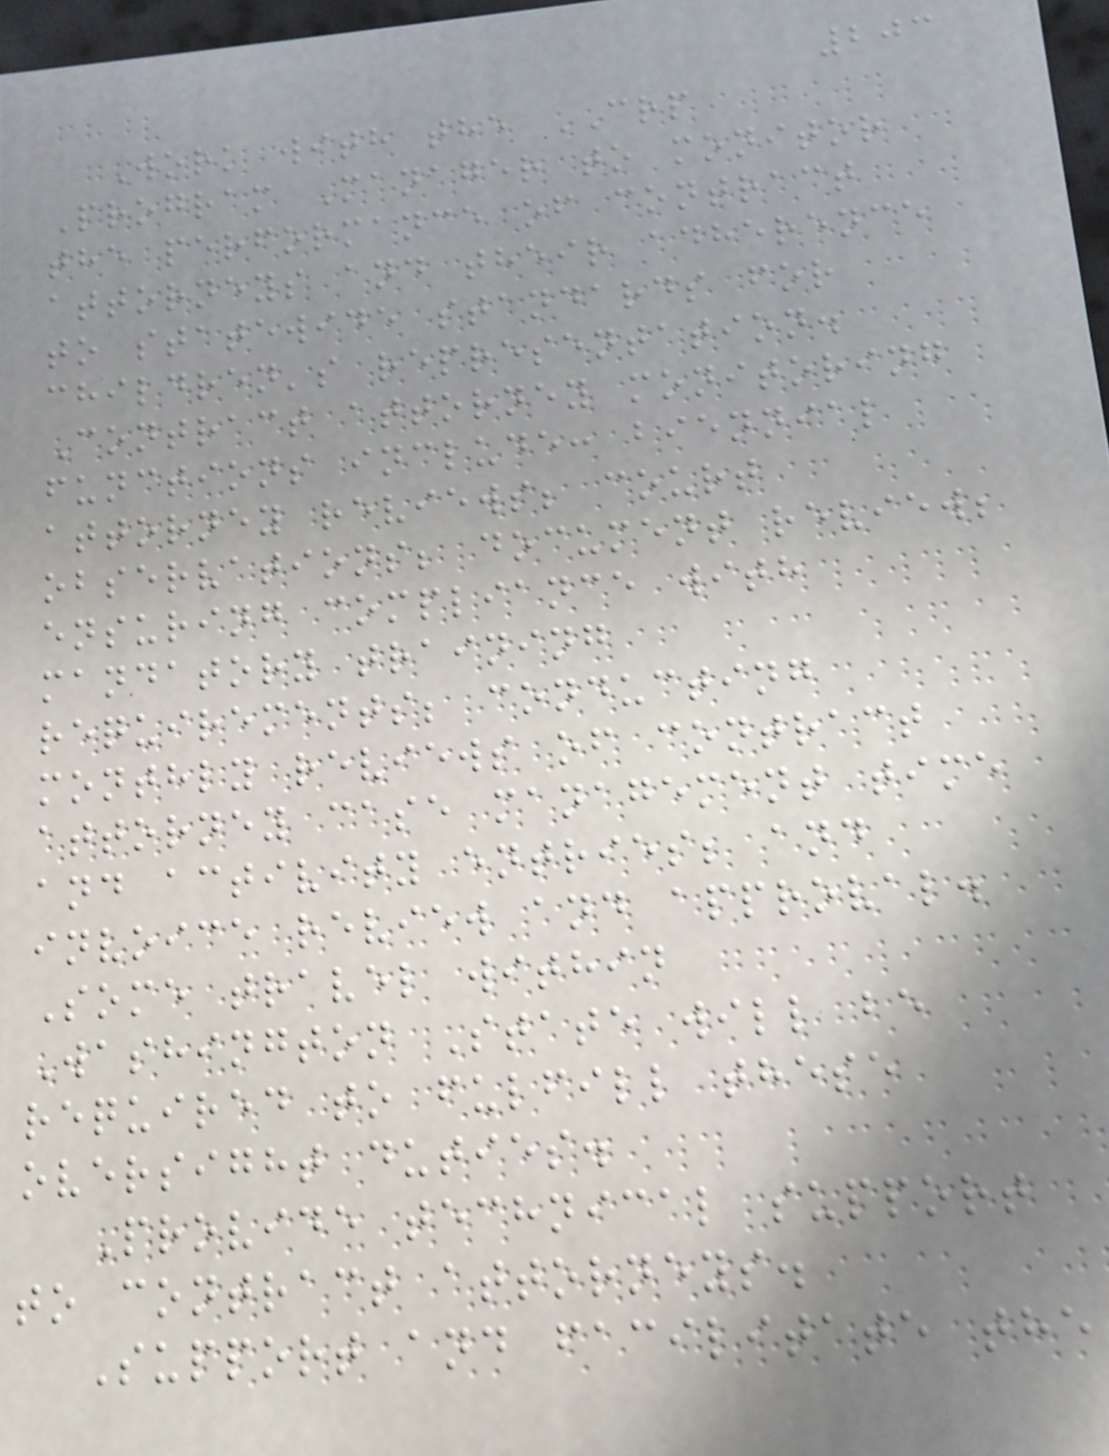203
Work with the CRP
Program Manager to monitor
the performance of contract
attorneys and their adherence
to statewide standards for
children's representation.
Contract attorney monitoring
functions include: biennial
attorney reviews; court
observations; document review;
ensuring compliance with
mandatory training
requirements; conducting
monthly reviews of contract
attorney case management time
and activity entries; and
invoice review and approval.
Some travel within
Washington State will be
required to fulfill these
oversight duties.
Provide technical support
to contract attorneys.
Support and facilitate the
